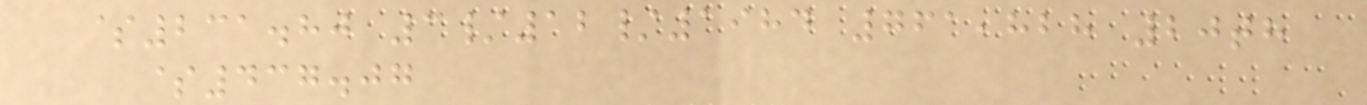$231.80 3/12/1984 761,828 20th
$437.07
